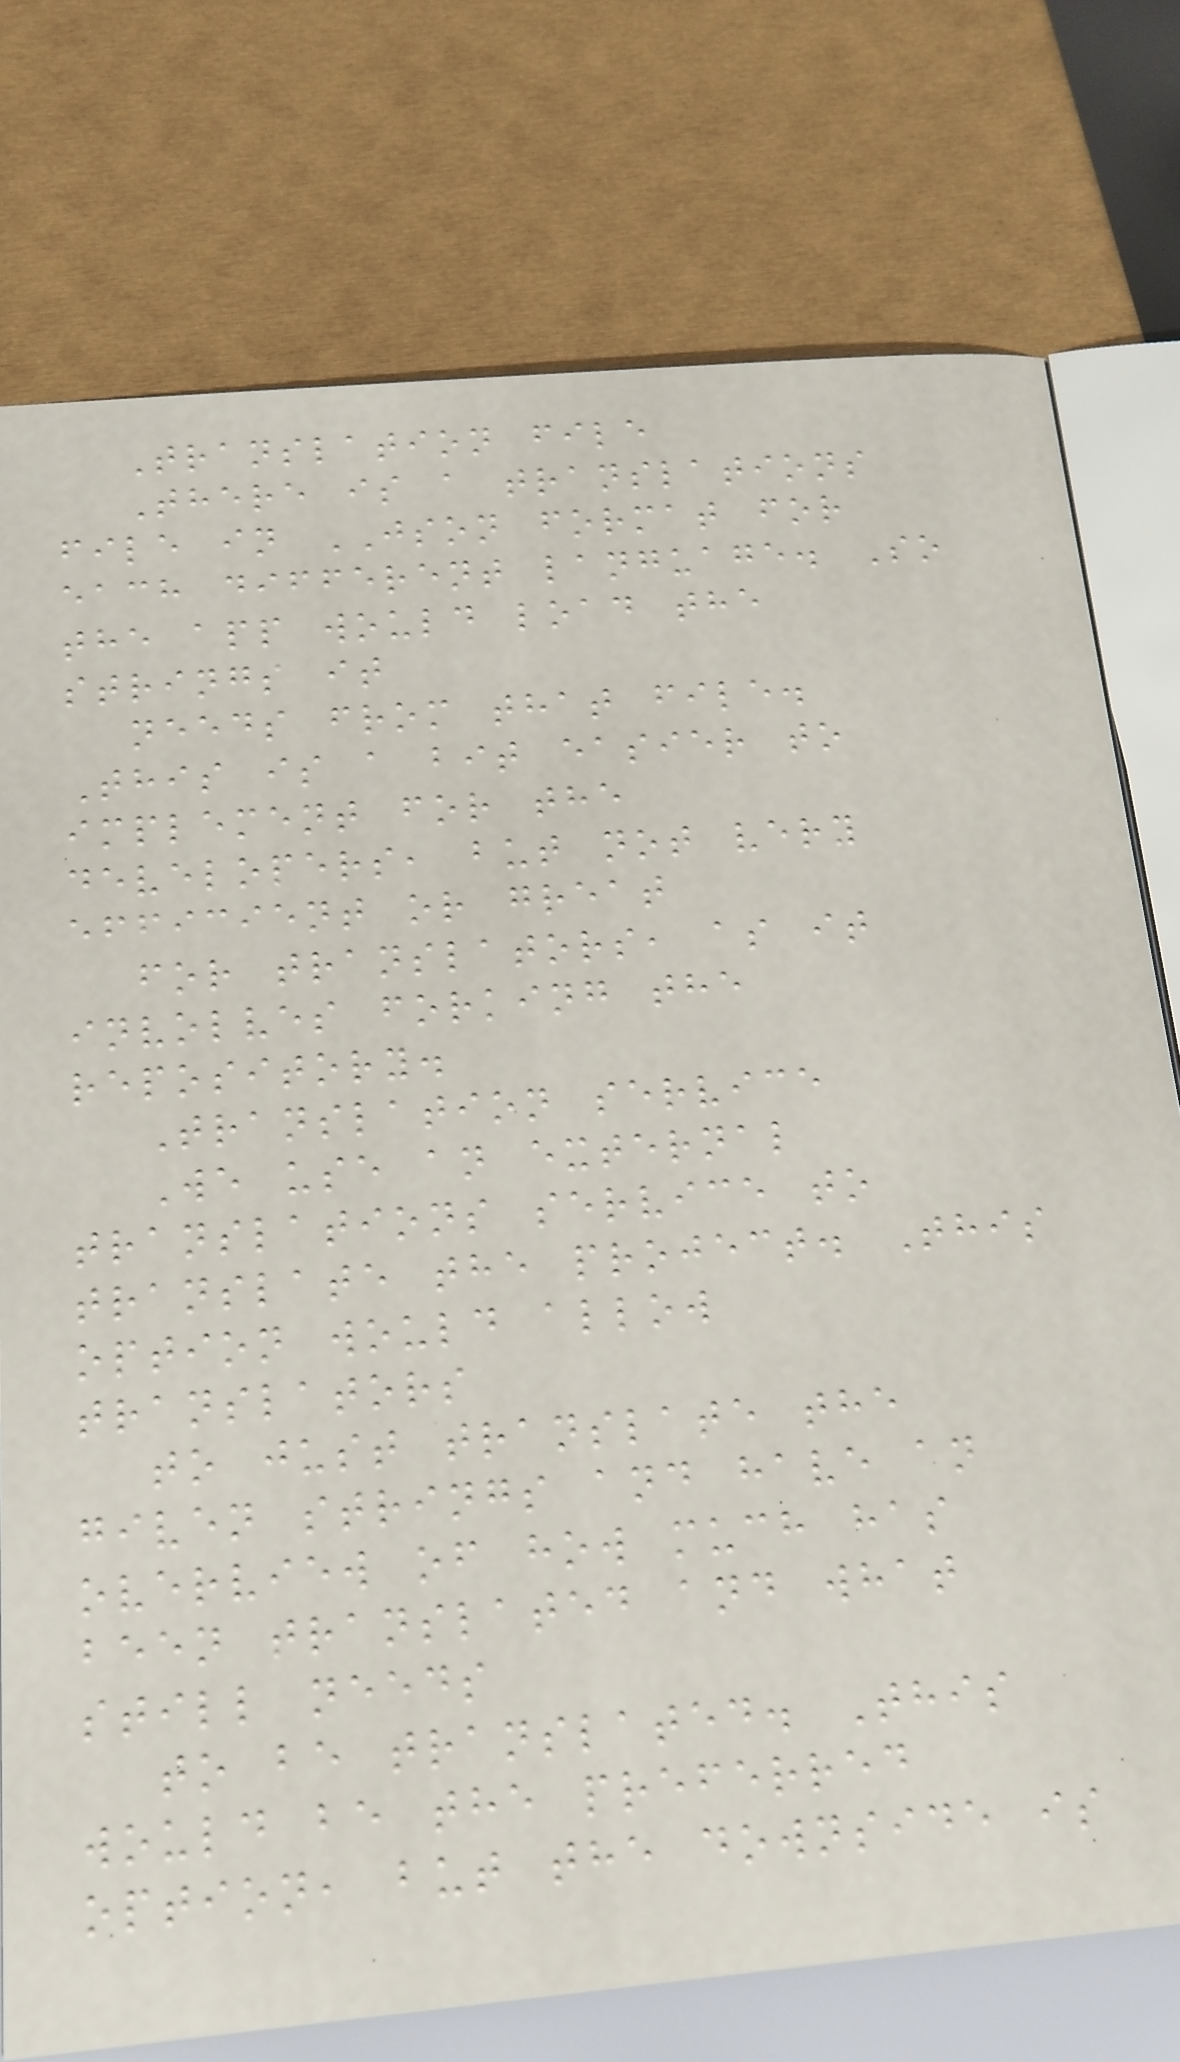Translation file
There is a translations
file in JSON format for
each different language. So
the app would load the
strings it
needs from that file.
This is a bit easier to
implement for the
developers, but not very
efficient or great
for translators, as it
involves forking the
repository.
Translation service
We use an external
translations service to
translate the project. This
option would allow
translators
to just translate the
given strings and have an
overview of how much has
been translated and what
still needs
to be translated. This
would be the preferred
option, but the downside is
